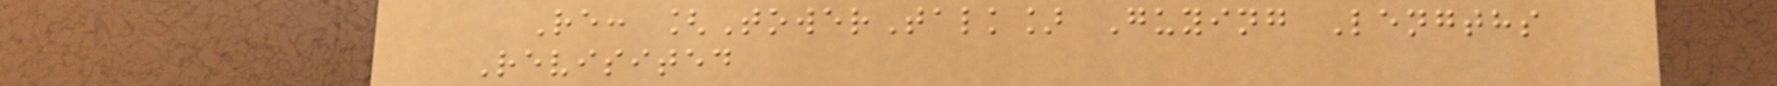Re: [TowerTalk] Guying Lengths
Revisited
